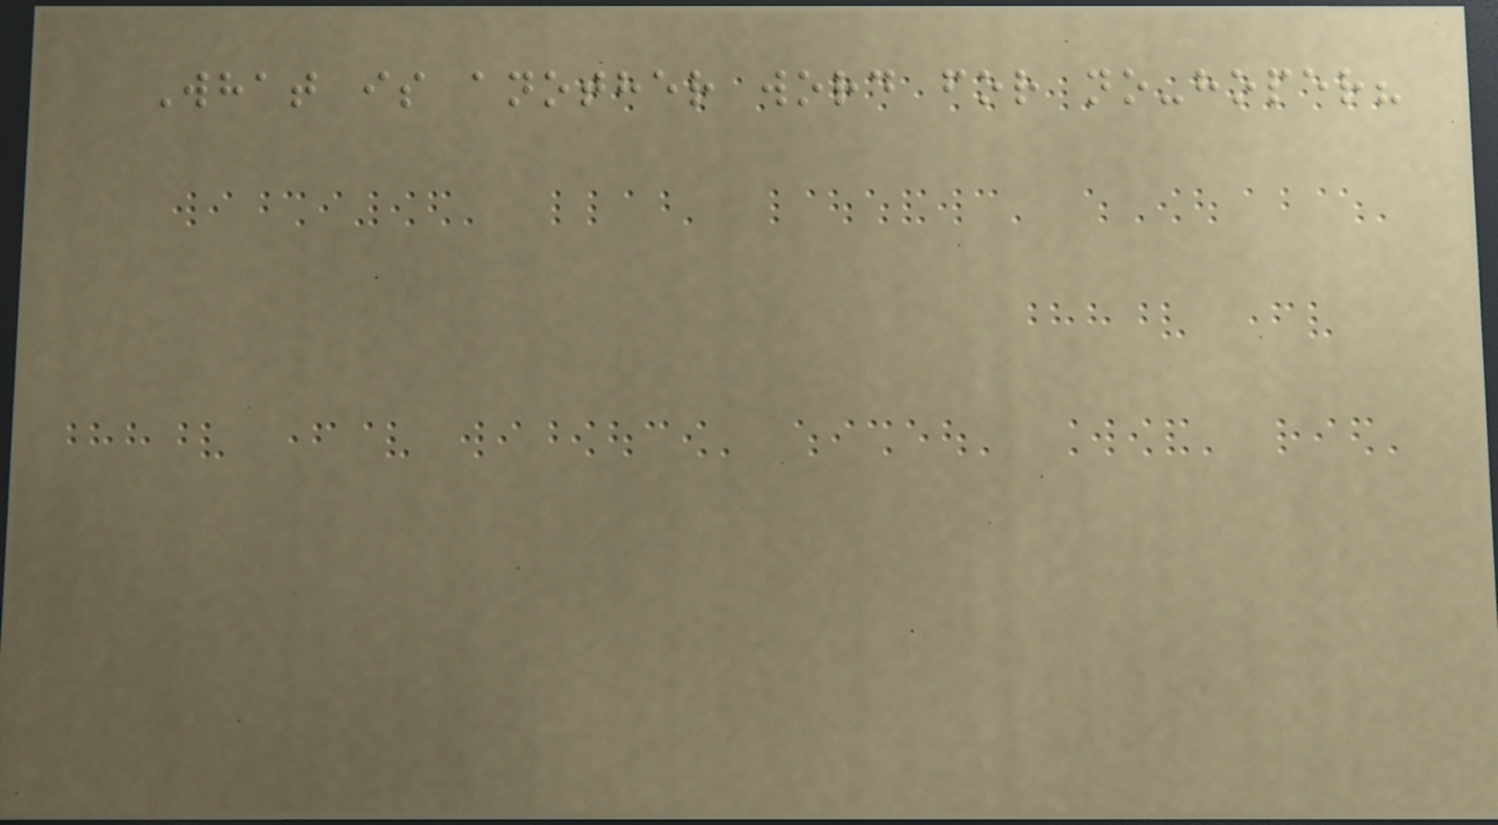What is another word for no-hoper?
